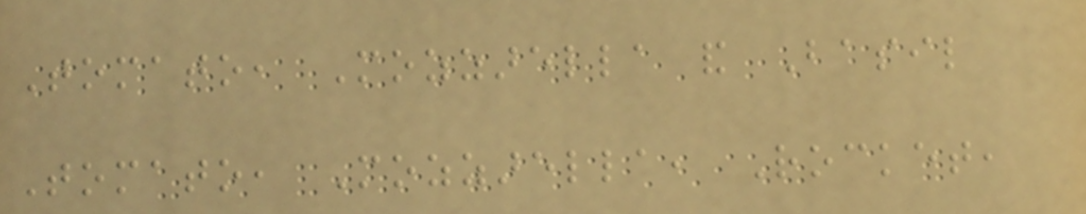Tomato, Mozzarella and Basil
Tomato, Mozzarella, Rocket,
